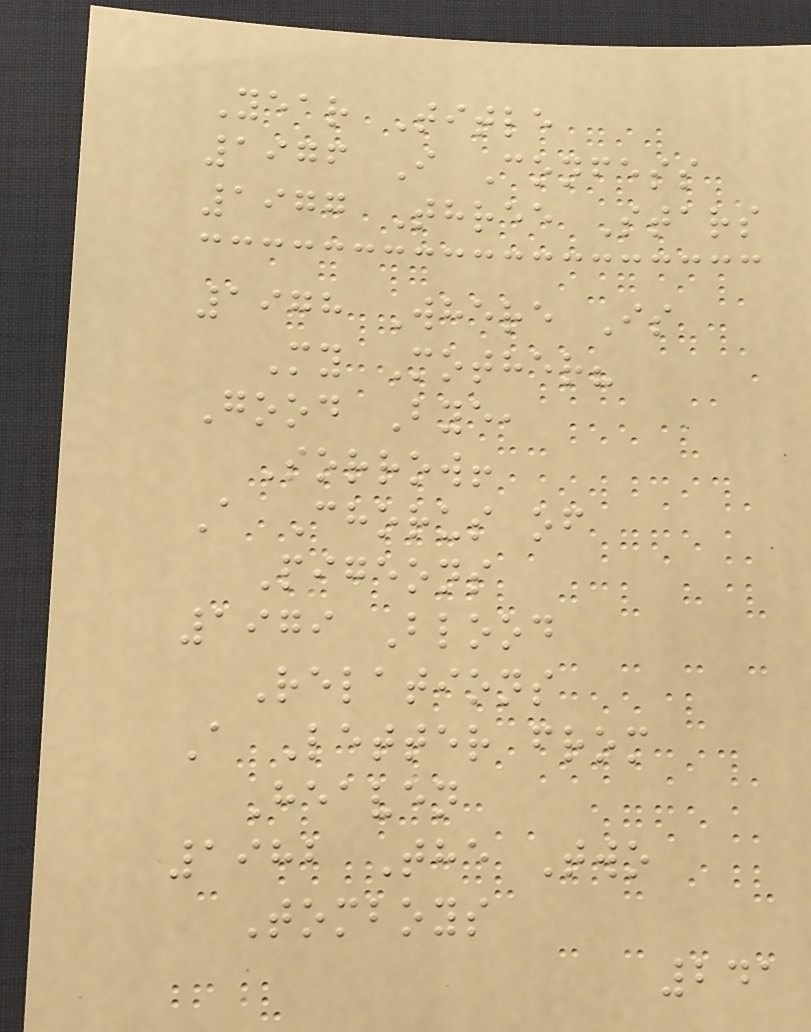Year Title
1976 I Confess
1977 Three Stars
1978 Where Is
My Mother?
Good Bye,
Sorrow!
A Chorus of
Pigeons
1979 Blood
Relations
A Letter from
Heaven
1982 The Two
Tomboys
241
